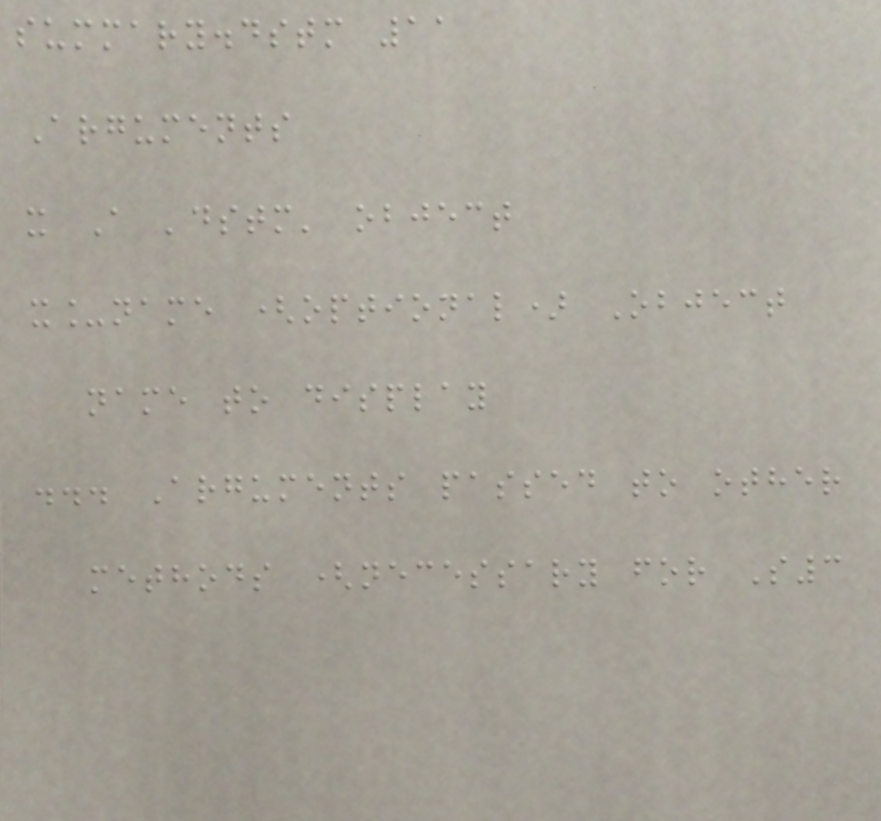summary.dstm 11
Arguments
x A 'dstm' object
x_name (optional) Object
name to display
... Arguments passed to other
methods (necessary for S3
